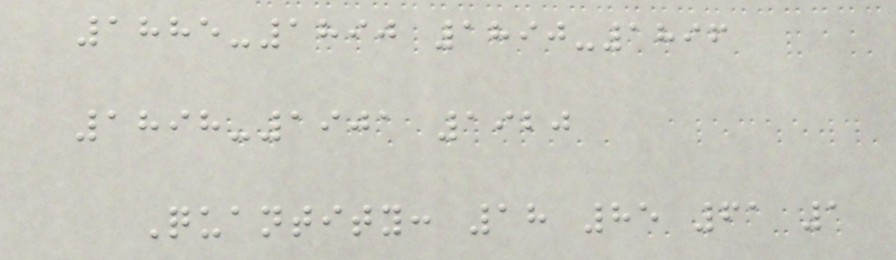1885-1890 1890-1896
1898-1901 1920
Quantity: 18 85 61 1
